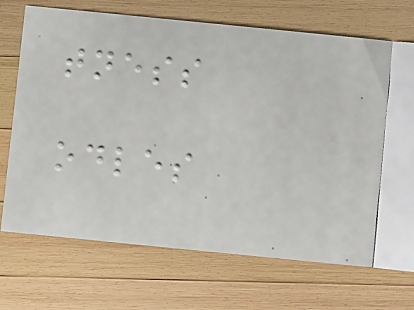tness
odles
